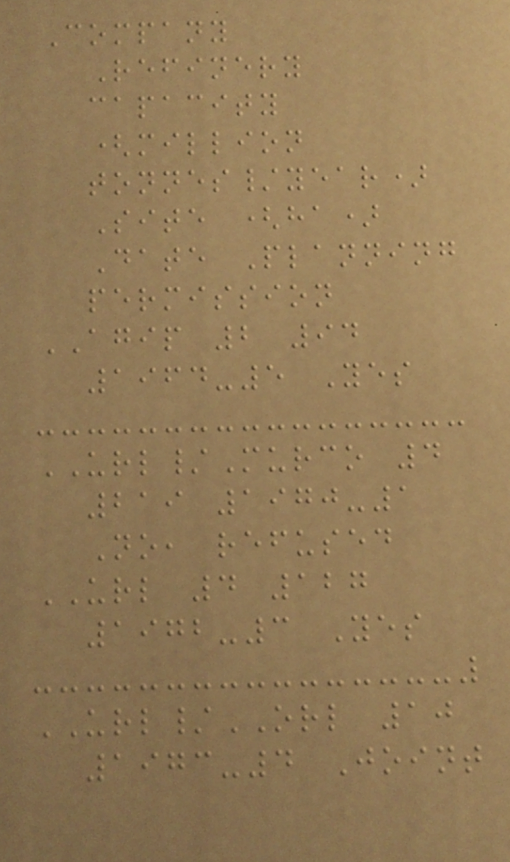Company
Refinery
capacity
(million
tonnes/year)
Site (ha)
Date Planning
permission
AGIP 2 94
1964-5 Yes
URL/Murco 4
219 1970-1
No, refused
URL 4 127
1972-3 Yes
URL/ORL 10
1973-4 Joint
